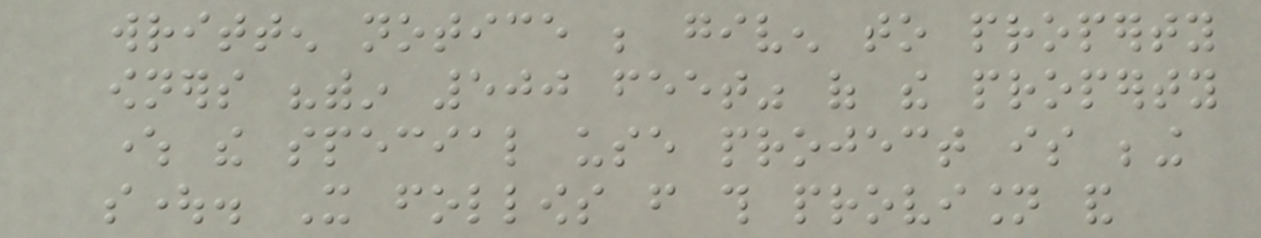written notice be given to property
owners "within 500 feet" of the property
where the special use project is being
sought. It follows from this provision and
